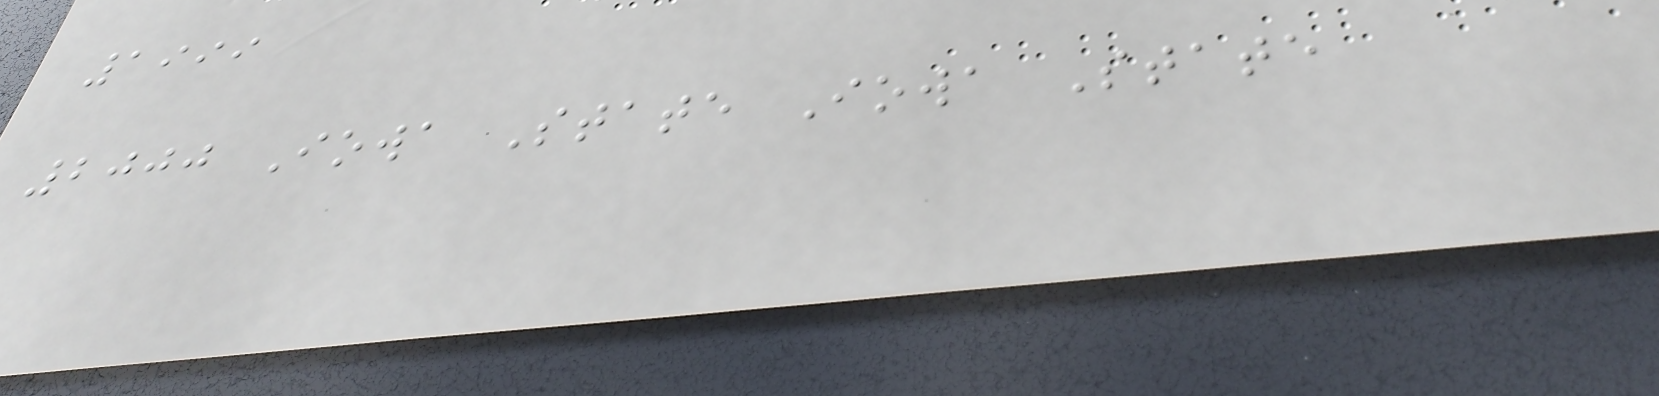1999
2000 Iowa State Iowa State
